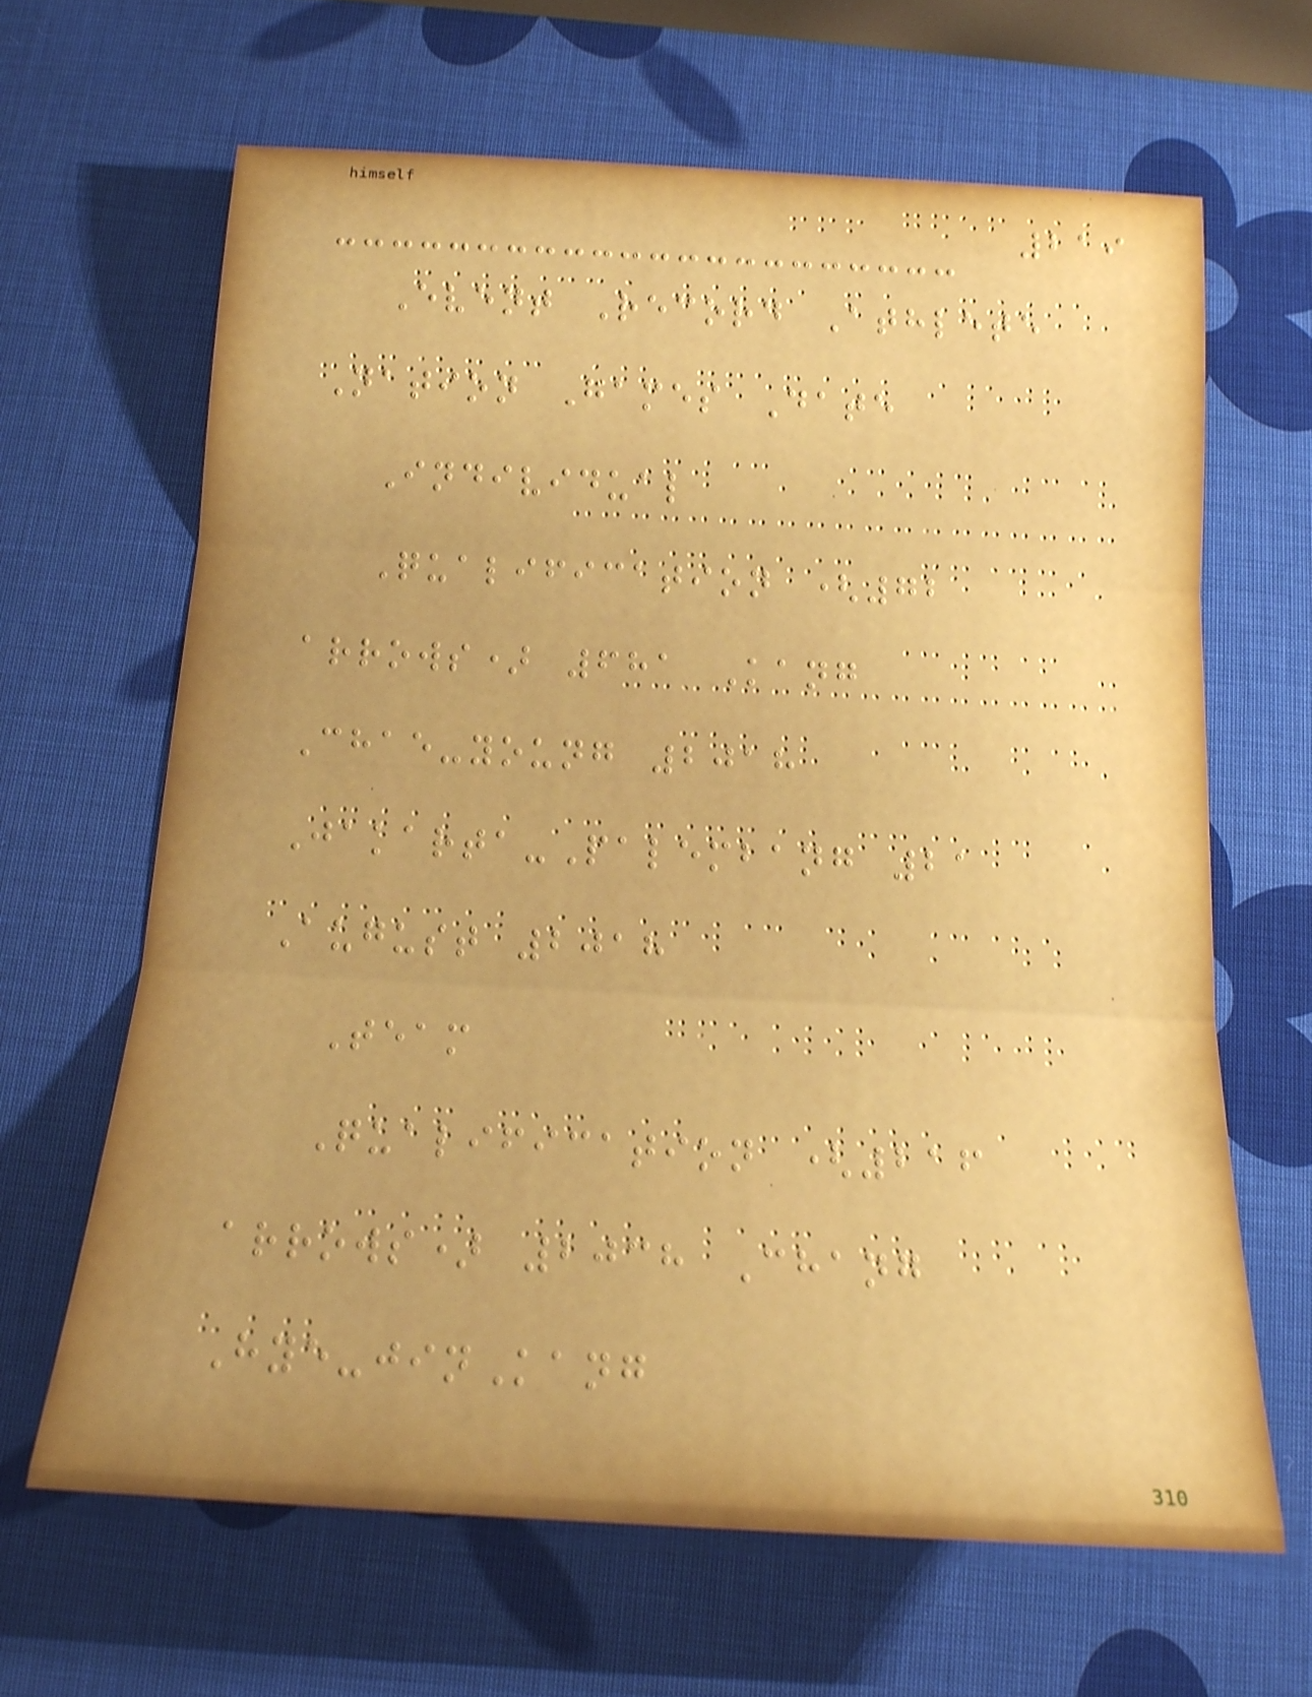219
Event Record Athlete
Nation Games Date
Individual
Qualification (72
arrows) 681 Kang
Chae-young 2018
Jakarta-Palembang 21
August 2018
Team
Qualification (216
arrows) 2038 Chang
Hye-jinKang
